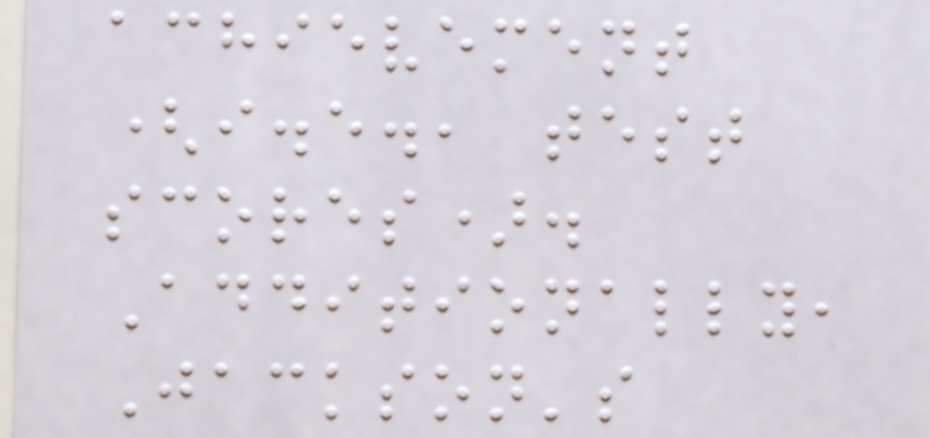achievement
(i.e., test
scores).
Additionally,
Jackson's
